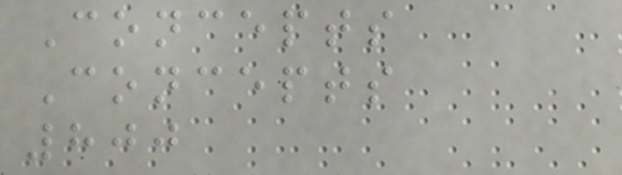Concepts
Concepts
800
